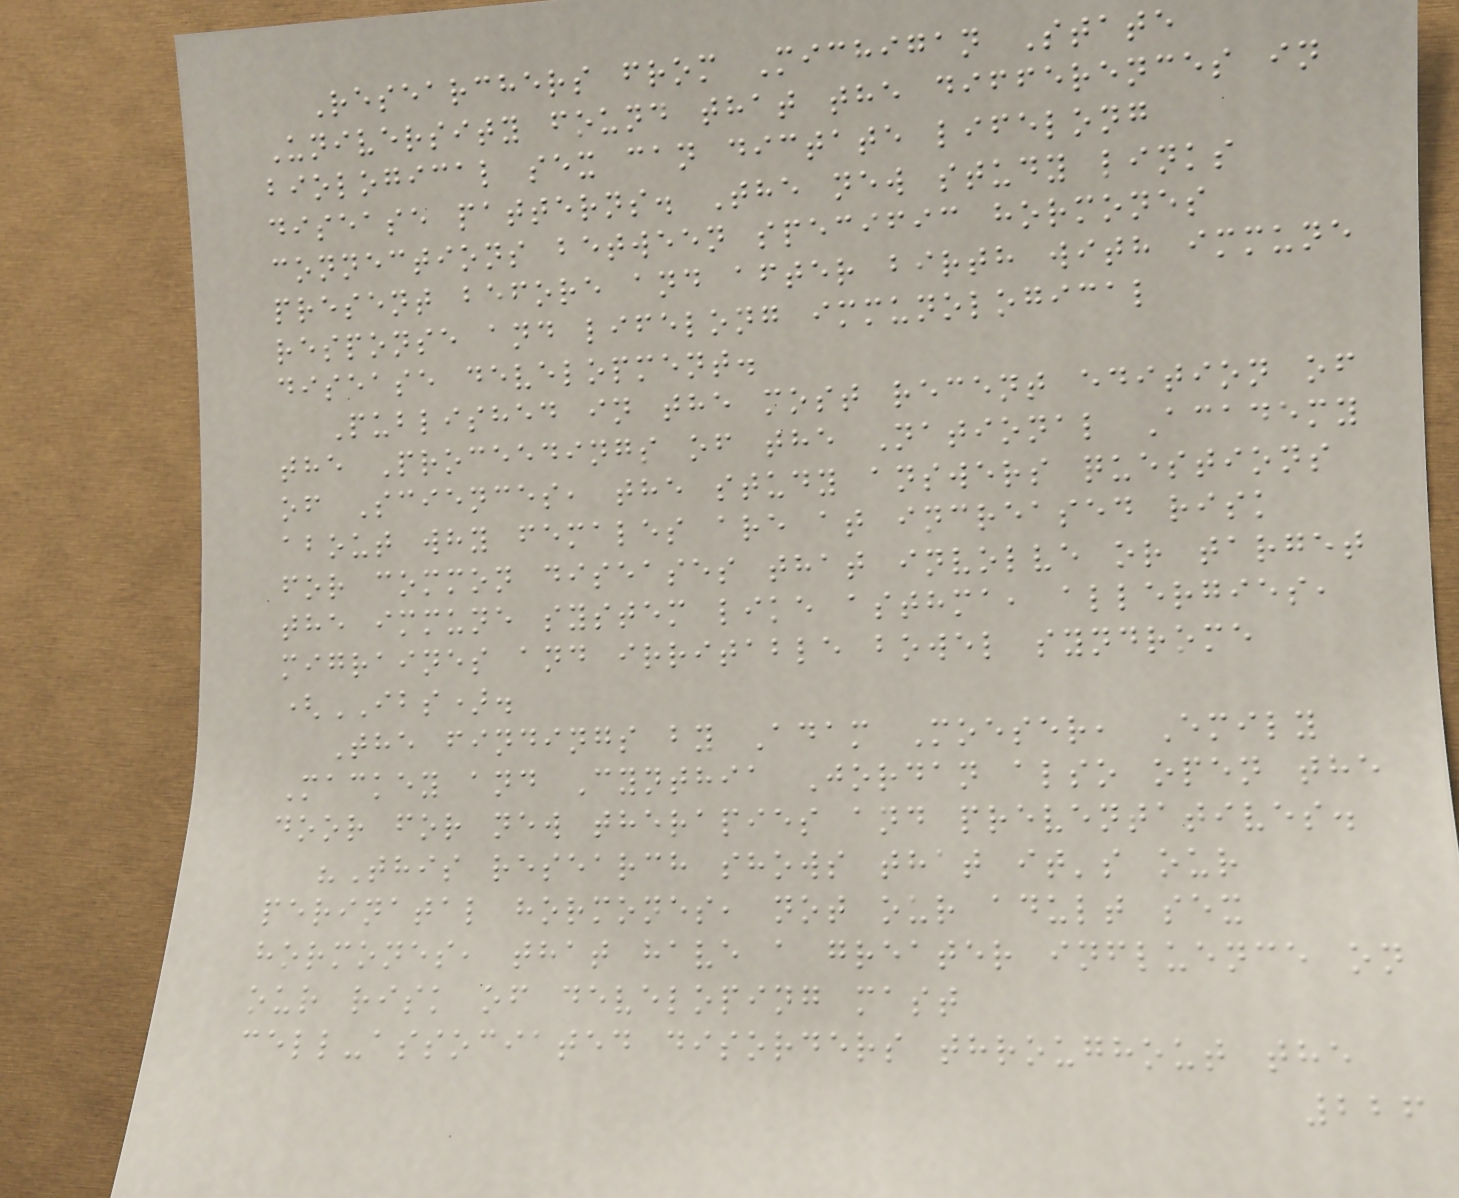Researchers from Michigan State
University found that the differences in
biological sex can dictate lifelong
disease patterns. The new study links
connections between specific hormones
present before and after birth with immune
response and lifelong immunological
disease development.
Published in the most recent edition of
the Proceedings of the National Academy
of Sciences, the study answers questions
about why females are at increased risk
for common diseases that involve or target
the immune system like asthma, allergies,
migraines and irritable bowel syndrome
(IBS).
The findings by Adam Moeser, Emily
Mackey and Cynthia Jordan also open the
door for new therapies and preventatives.
"This research shows that it's our
perinatal hormones, not our adult sex
hormones, that have a greater influence on
our risk of developing mast
cell-associated disorders throughout the
226
